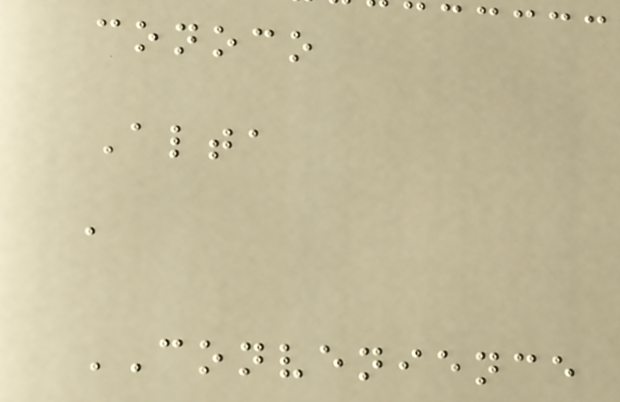conoco
Alta
a
CONVENIENCE
